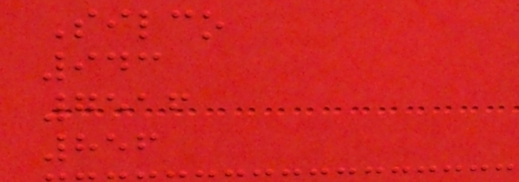Silco
943
7516
856
